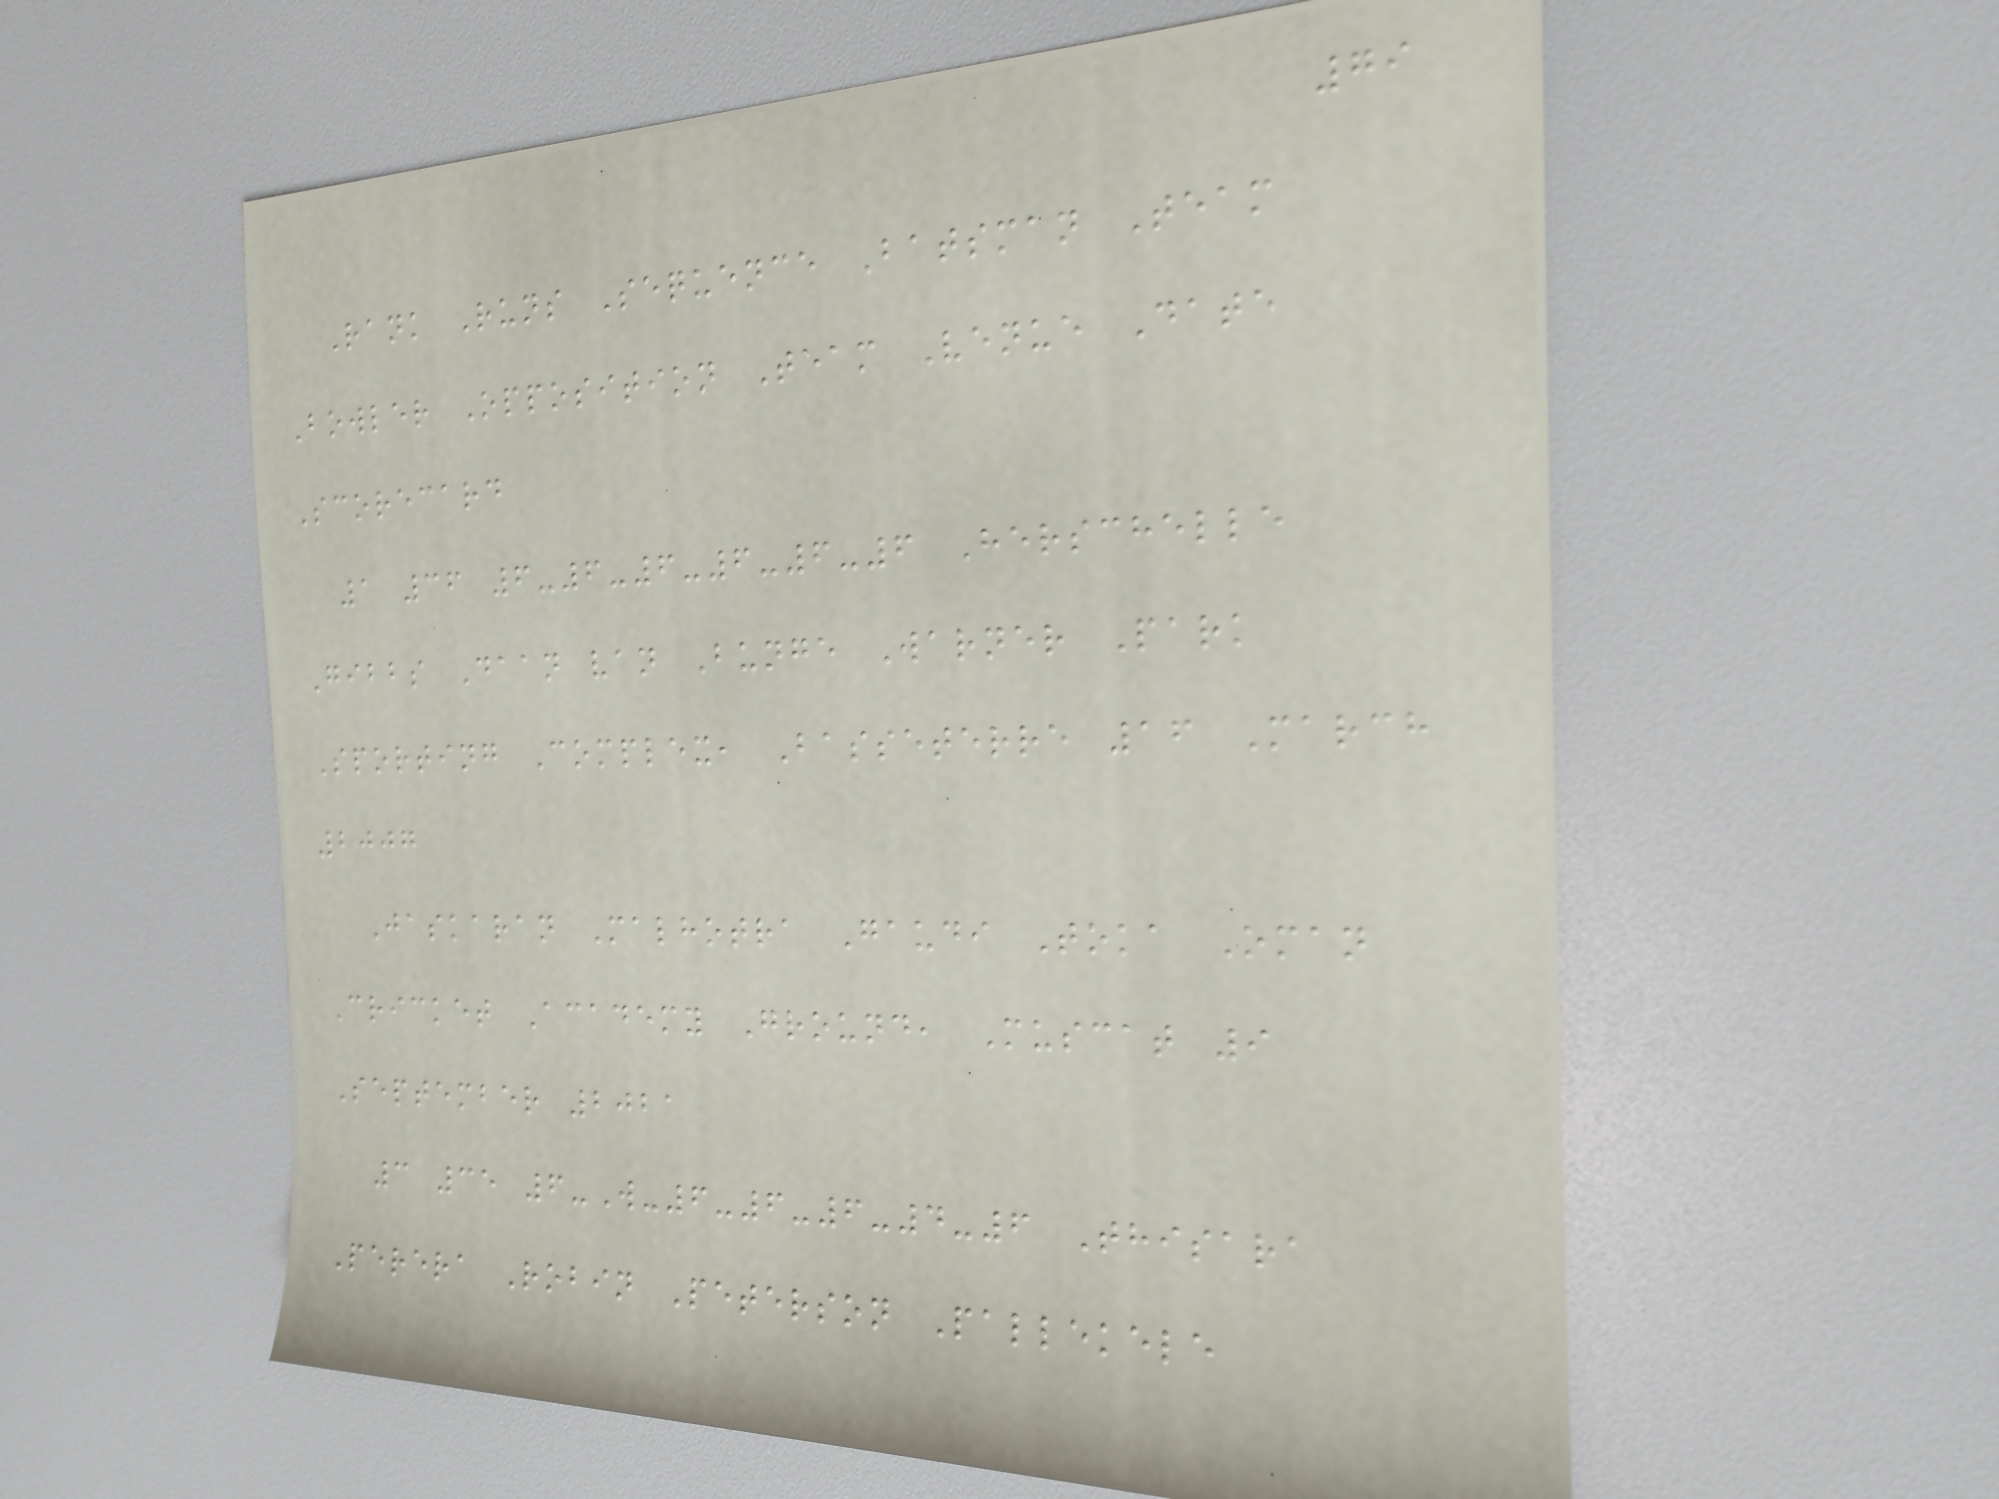79
Rank Runs Sequence Batsman Team
Bowler Opposition Team Venue Date
Scorecard
1 36 6-6-6-6-6-6 Herschelle
Gibbs Daan van Bunge Warner Park
Sporting Complex, Basseterre 16 March
2007
Jaskaran Malhotra Gaudi Toka Oman
Cricket Academy Ground, Muscat 9
September 2021
3 35 6-W-6-6-6-4-6 Thisara
Perera Robin Peterson Pallekele
